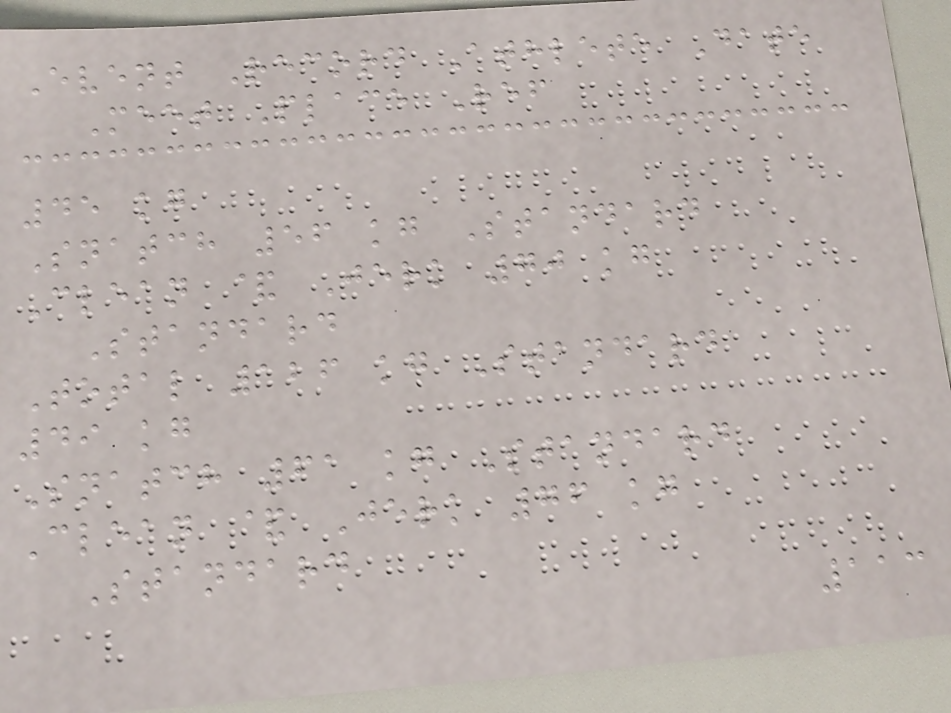Event Record Athlete Date
Meet Place Ref
45 kg
Snatch 56 kg Standard
Clean & Jerk 70 kg
Standard
Total 126 kg Standard
49 kg
Snatch 61 kg Standard
Clean & Jerk 76 kg
Standard
113
